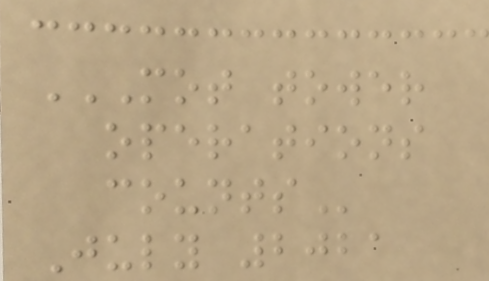MOT TOWER
OPERATIONS
COUNTS
July 2021
